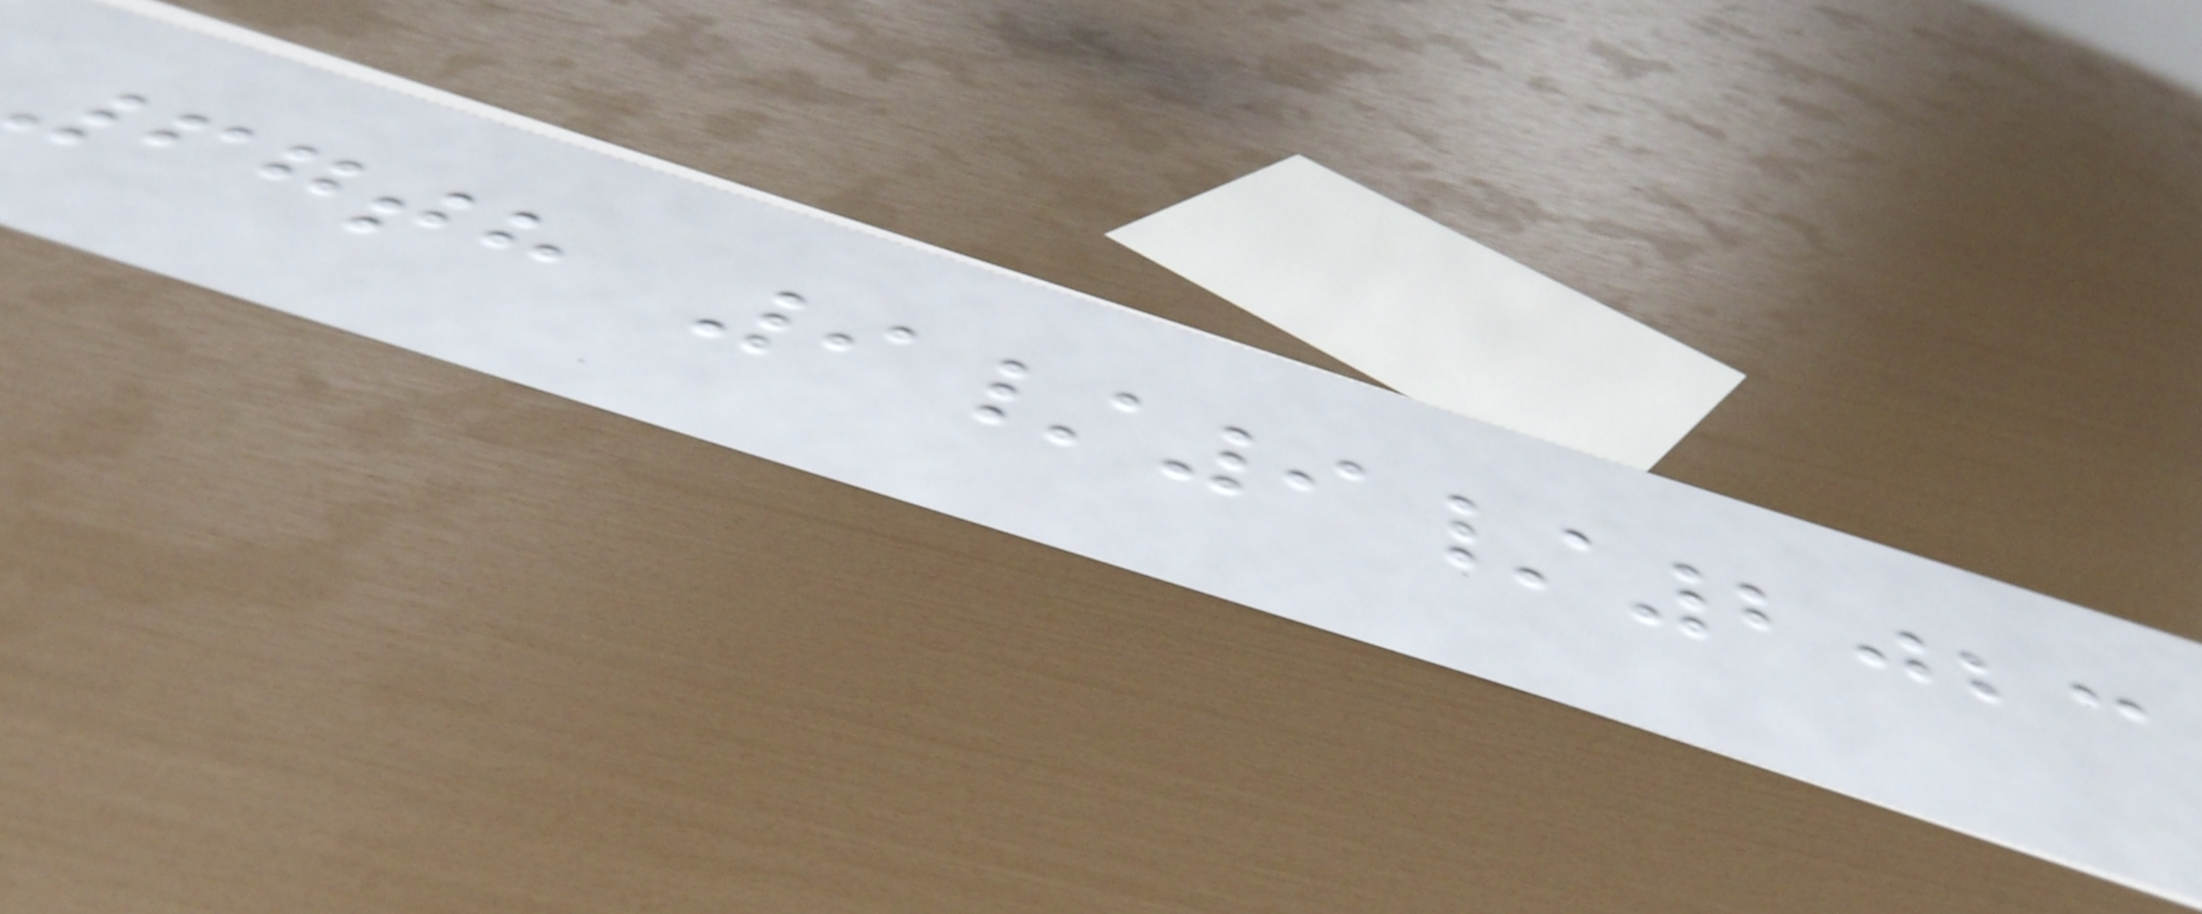67th 9/9/2023
